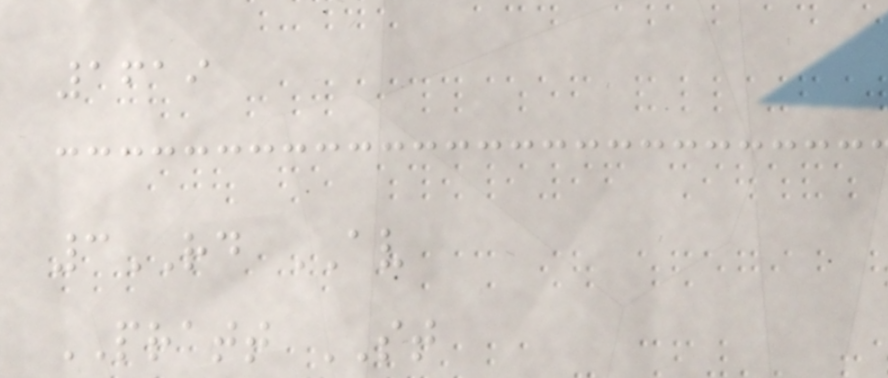1619
3RD AV
PRATT ST
